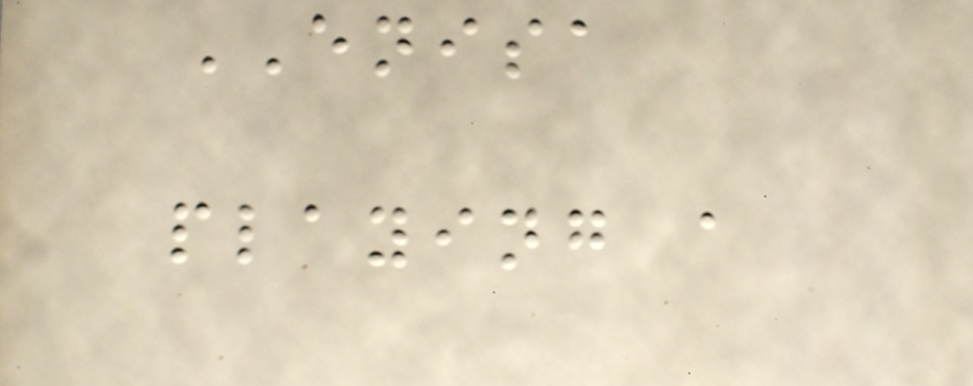ENISA
playing a
